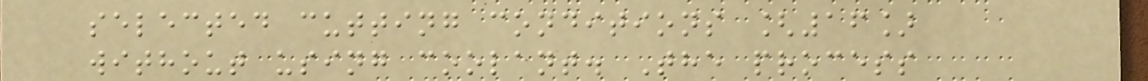selected cutting conditions [16]
without using coolant. The process
